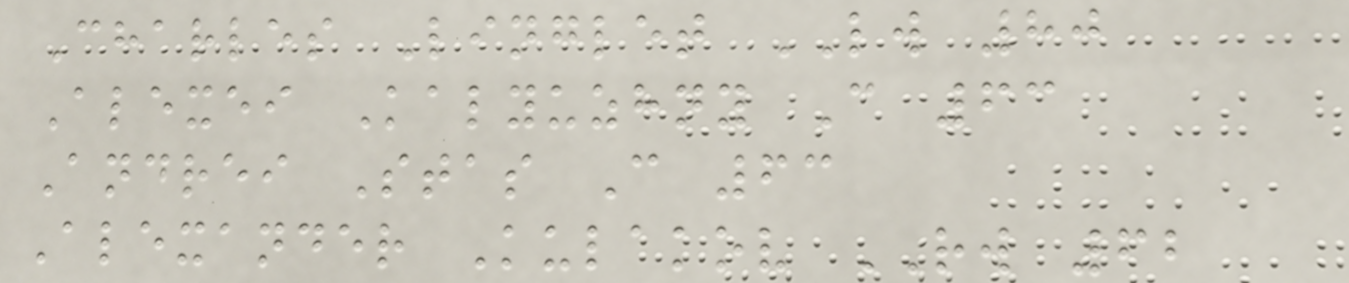Charles Linglet LW 80
Alexei Kalyuzhny C 63
Andrei Stas C 63
Alexander Kulakov RW 62
